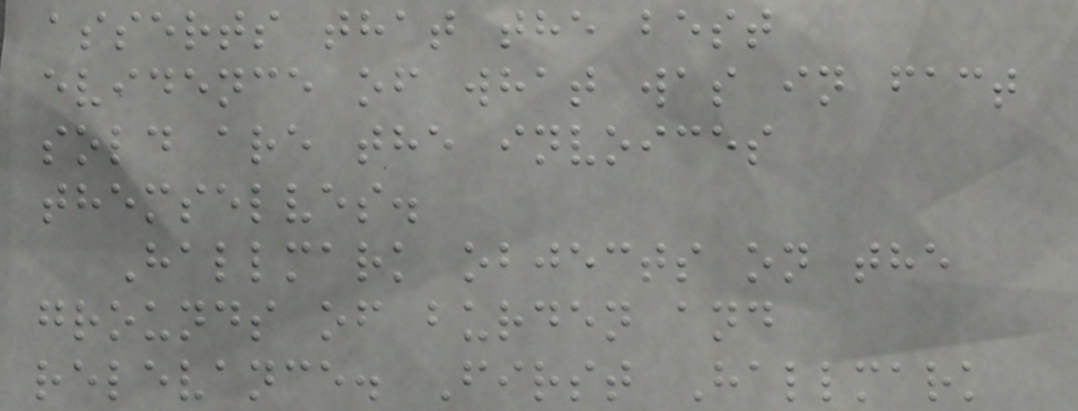asserts that the best
evidence of what was in fact
sold are the invoices
themselves.
Hallmark objects on the
grounds of burden and
relevance. First Hallmark
